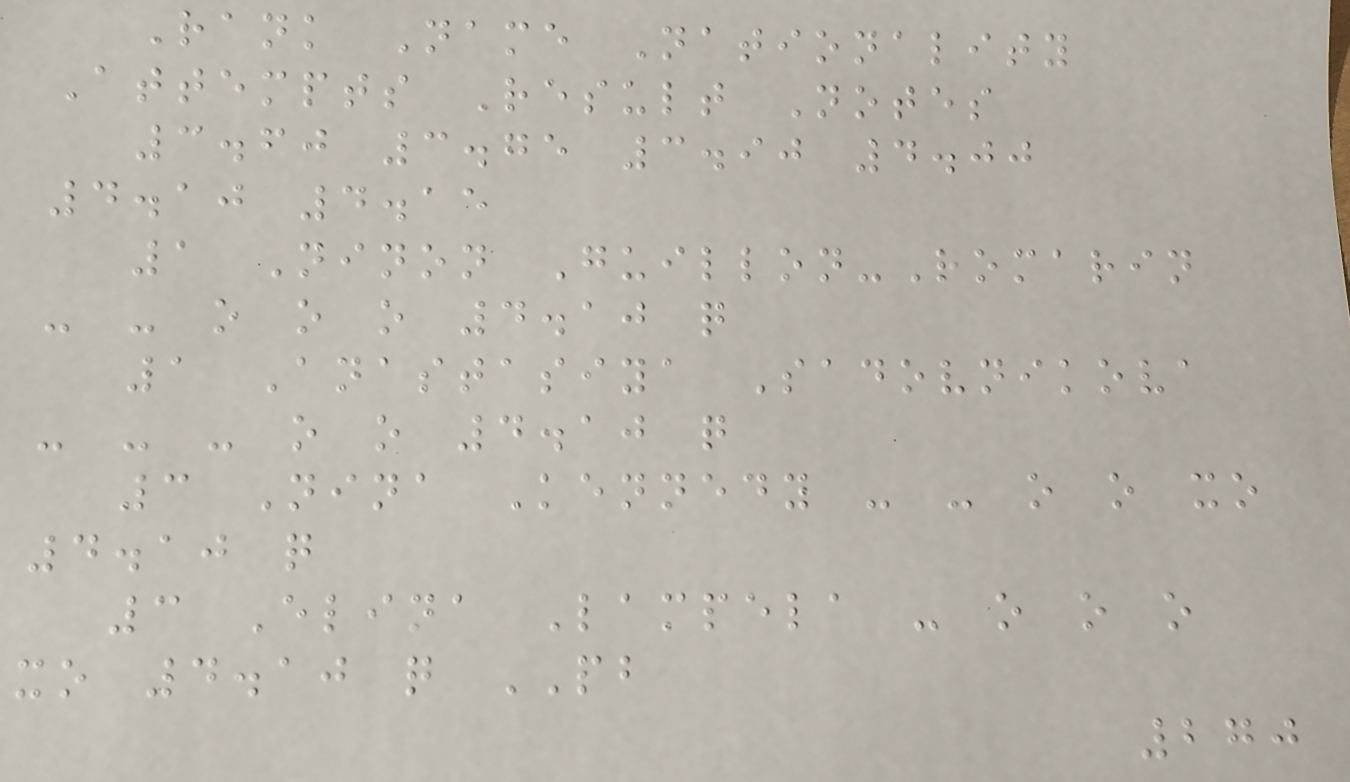Rank Name Nationality
Attempts Result Notes
3.60 3.75 3.90 4.00
4.10 4.15
1 Ninon Guillon-Romarin
- - o o o 4.10 q
1 Anastasiya Sadovnikova
- - - o o 4.10 q
3 Nina Kennedy - - o o xo
4.10 q
3 Elina Lampela - o o o
xo 4.10 q PB
270
